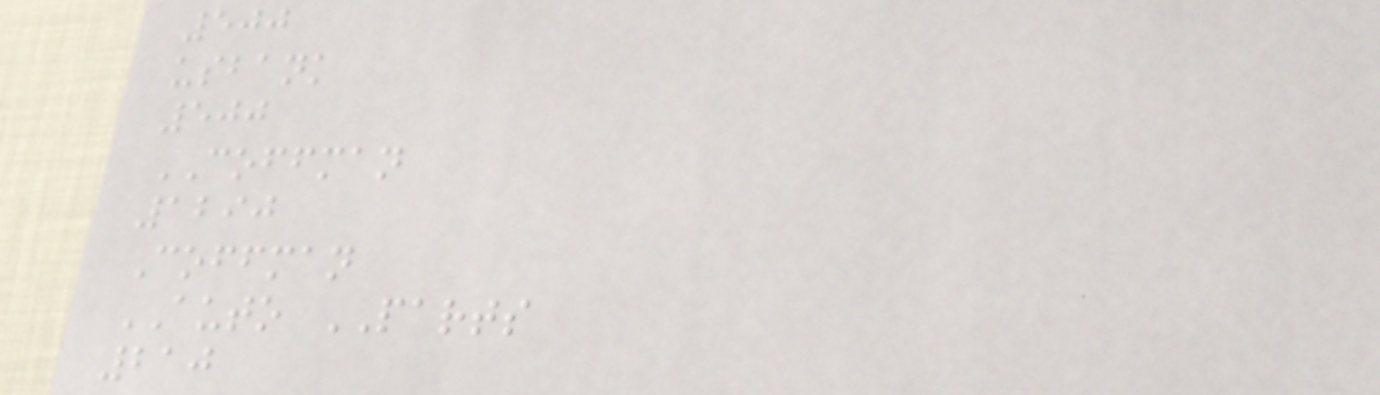500
usbank
500
COFFMAN
1290
Coffman
AUTO PARTS
210
